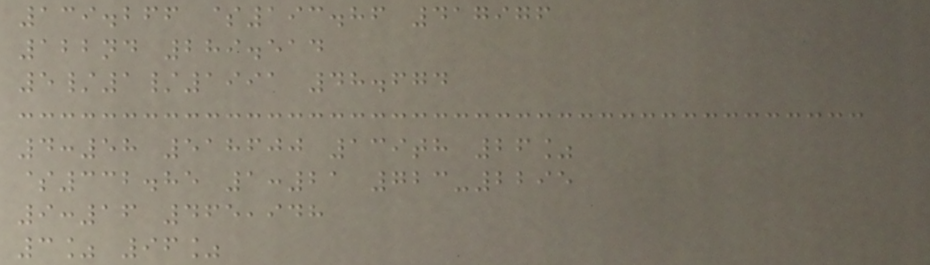139.266 $193.86 417976
122nd 289.514
5/1/1991 48.674
4:58 518600 139th 26%
$332.85 1:21 723-2295
9:16 465,948
3% 96%
